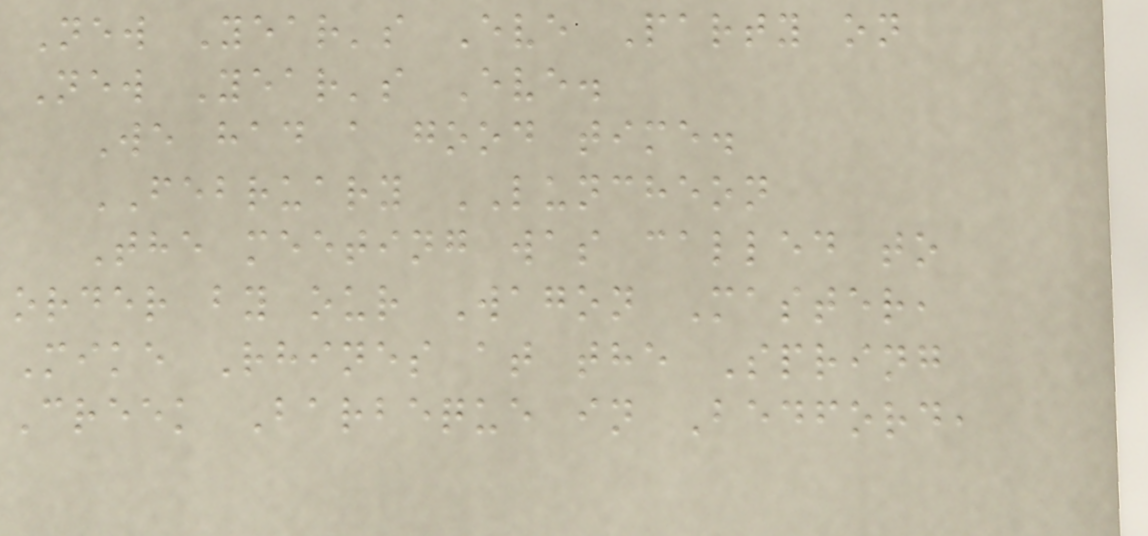New Year's Eve Party on
New Year's Eve.
We had a good time.
FEBRUARY LUNCHEON
The meeting was called to
order by our Wagon Master,
Mike Rhines at the Spring
Creek Barbeque in Bedford,
